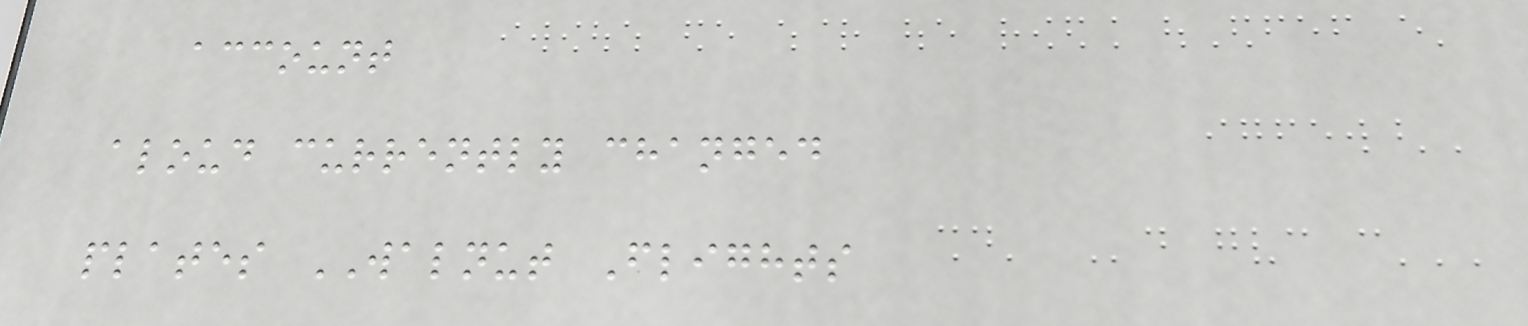account
aloud currently changed
plates WALNUT Flights
